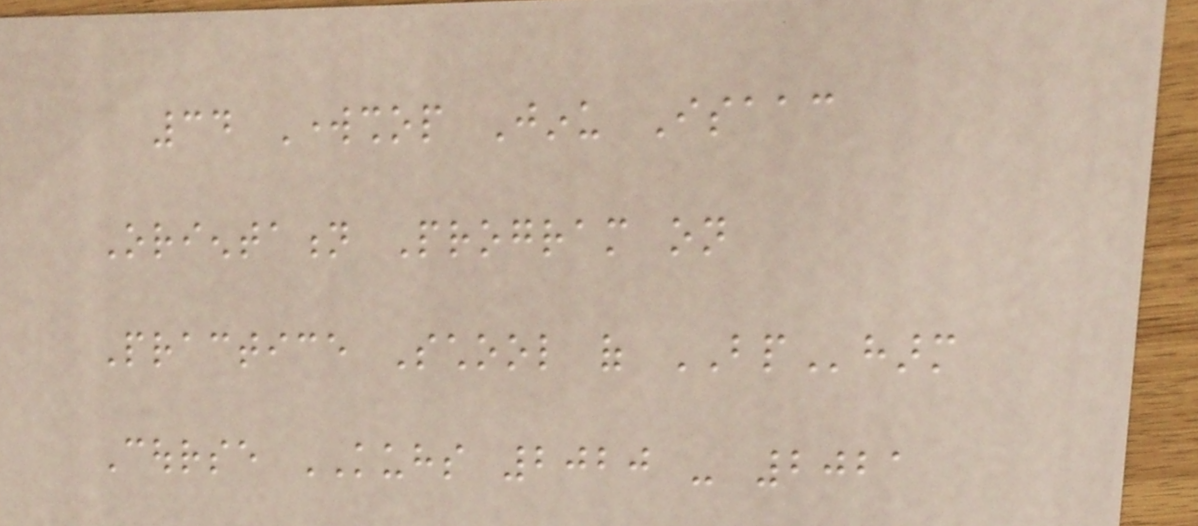34 Workshop Jinu Isaac
Orientation Program on
Practice School of BPharm
Course KUHS 2020 - 2021
